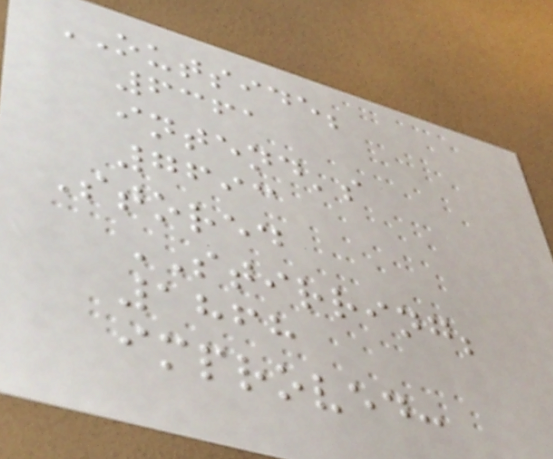OUTSIDE;
6361
intend's
7693
Stored
STIRRING;
1868
improved:
